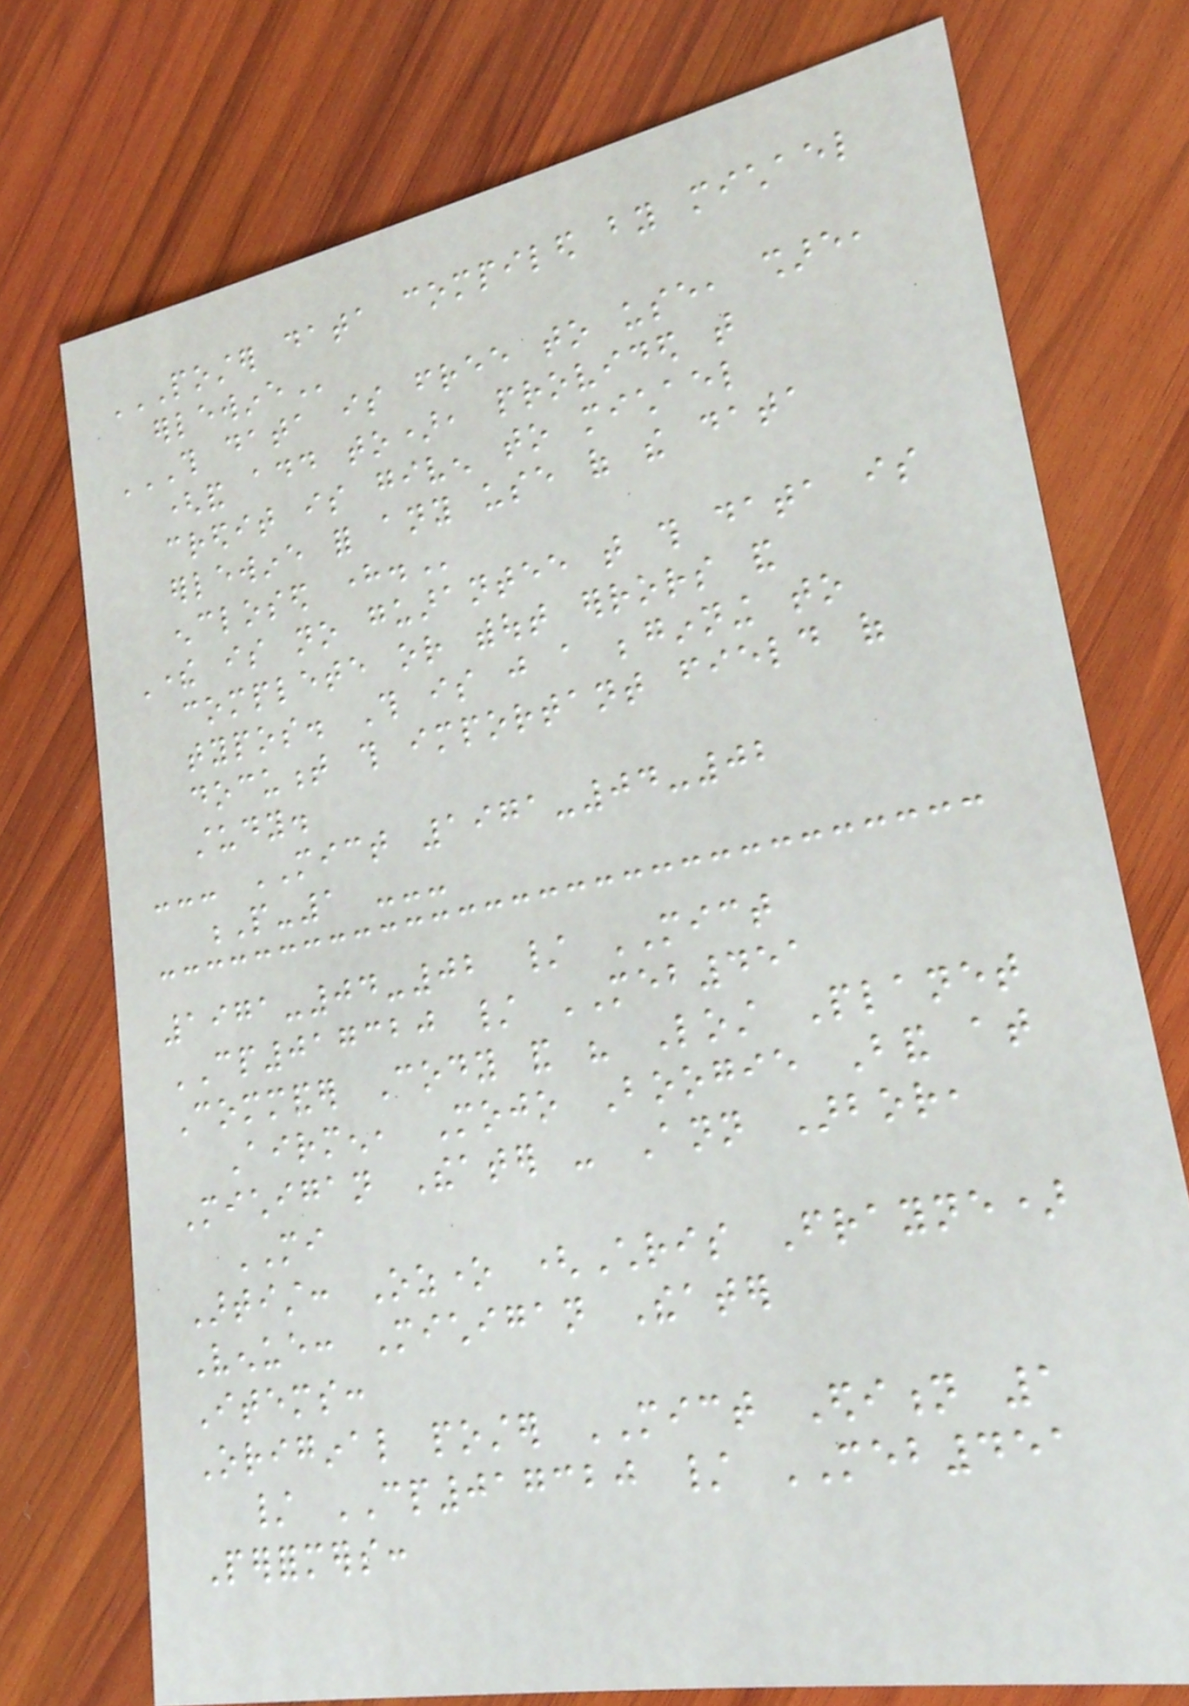POSTER DATA COMPILED BY MICHAEL
ERLEWINE
THIS DATA IS FREE TO USE, SHARE,
(AND ADD TO), PROVIDED THAT
CREDIT IS GIVEN TO MICHAEL
ERLEWINE FOR ANY USE OF THE DATA
ENCLOSED HERE.
There is no guarantee that this data is
complete or without errors and
typos. This is just a beginning to
document this important field of
study.
--- MICT 1971-04-02
P-1 ---
1971-04-02 / MICT
CP017320 / MEB451
Commander Cody and his Lost Planet
Airmen, Mojo Boogie Band at
Michigan Theater - Ann Arbor,
MI
Artist: Ozone (Chris Frayne)
Venue: Michigan Theater
Items:
Original poster MICT Edition 1
/ CP017320 / MEB451
Performers:
